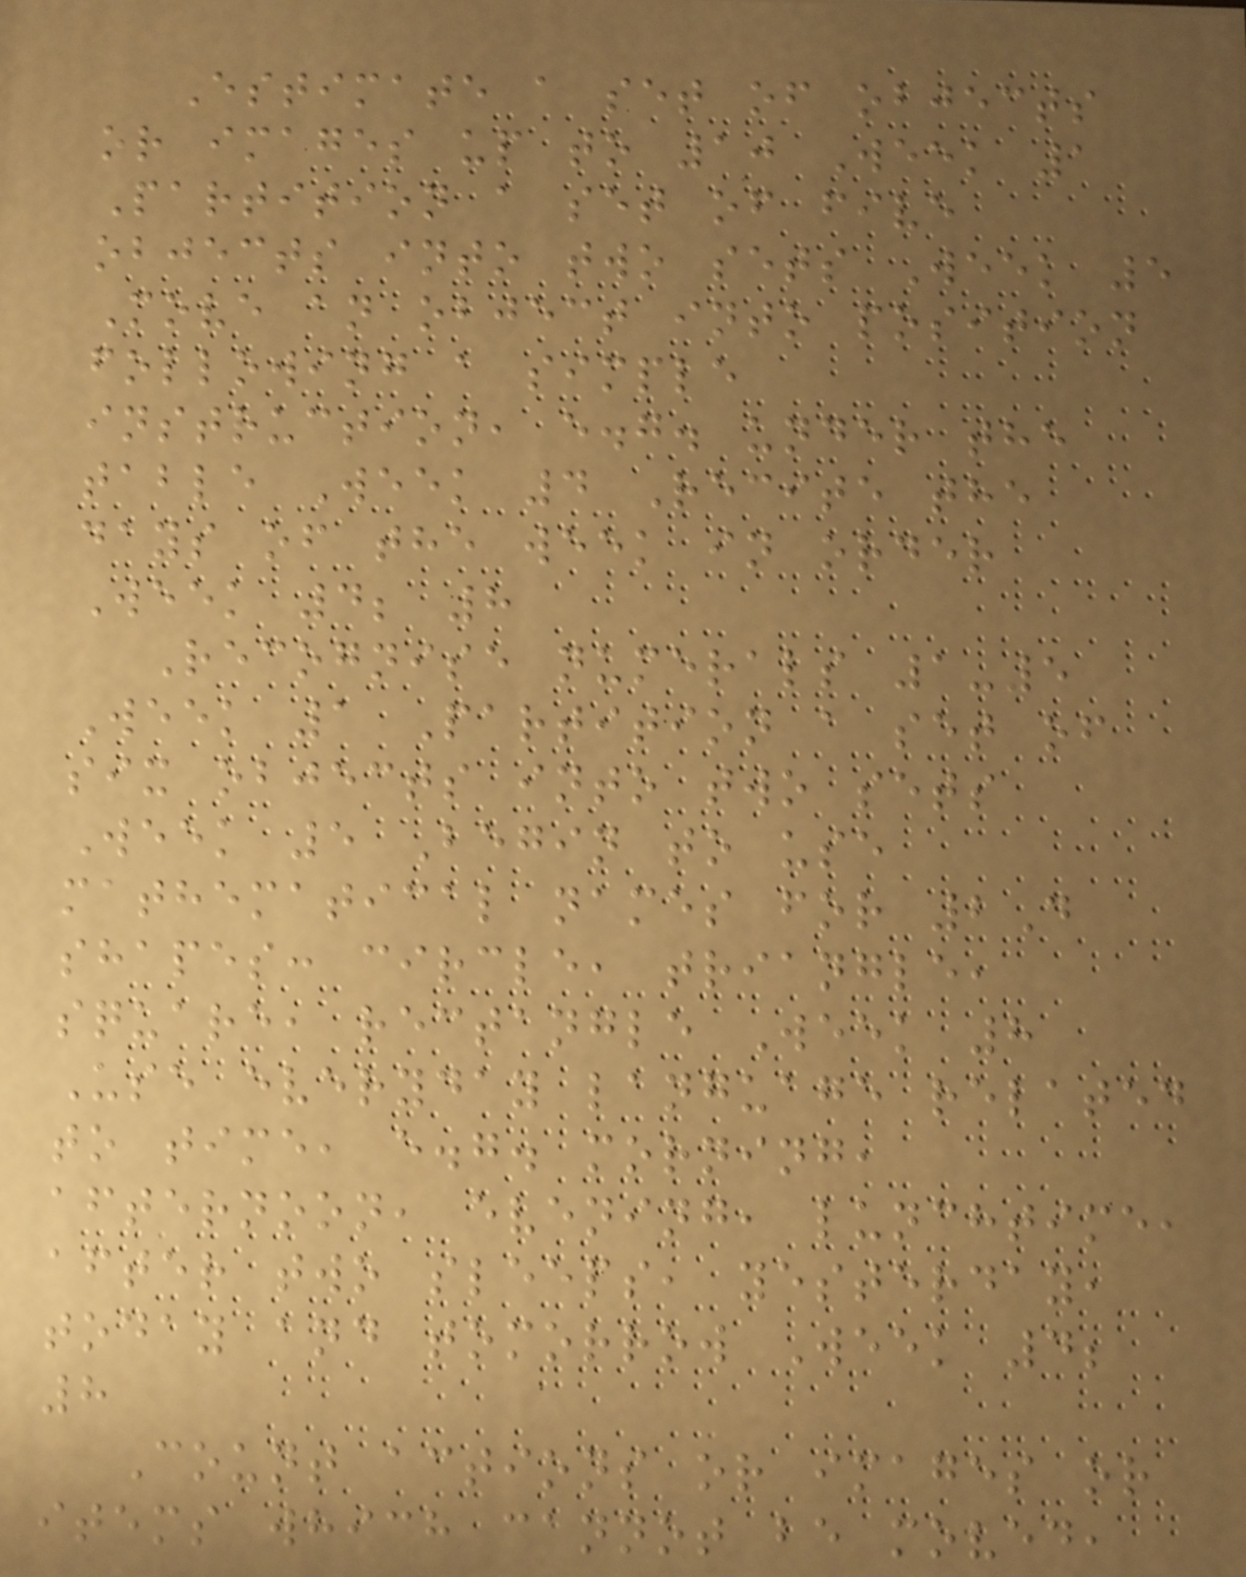Estimate a set of objects
or images up to 10 Week 1
Partition a set of five
objects into two sets Week 5
Move an object into position
following a simple
instruction, e.g. under the
table Week 4 Recite the
days of the week in order
Week 4; 8
Recognise numerals 1-5
Week 1 Partition a set of
six objects into two sets
Week 5 Begin to use
mathematical names for 2D
shapes: circle, triangle,
square, rectangle Week 8
Use everyday language related
to time, e.g. morning,
afternoon, evening, lunchtime,
after two sleeps, yesterday,
today and tomorrow Week 4;
8
Count actions or images or
items which cannot be moved,
